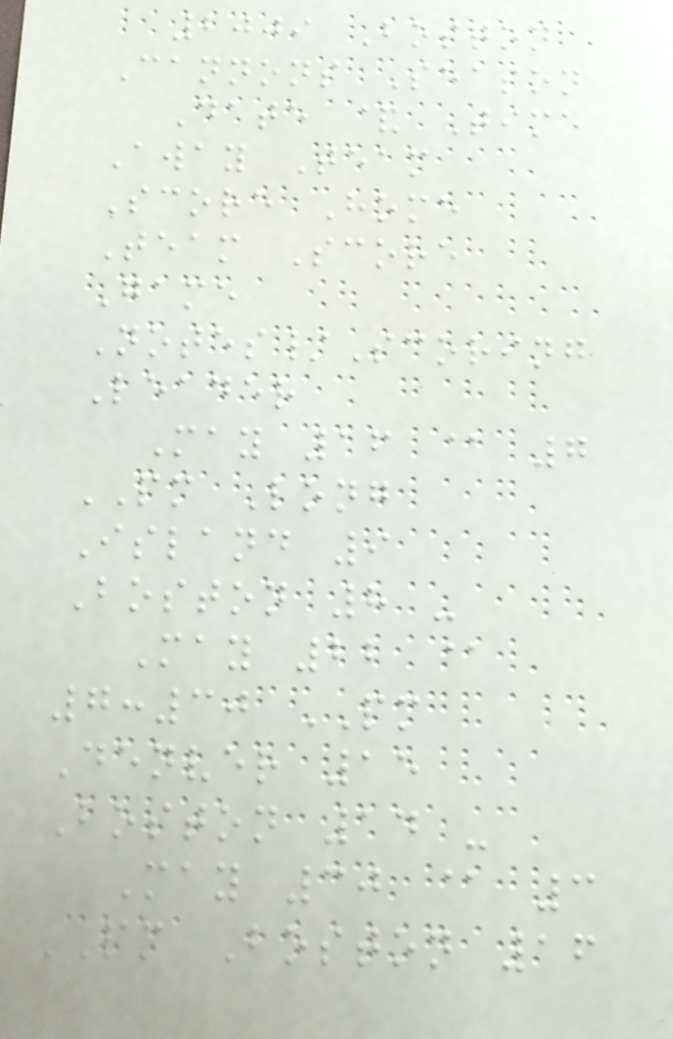2009 Boston
Cannons Season
Date & Time
Away Team
Score Home
Team Score
Game
Notes/Scoring
Leader
May 16 @ 7
PM Long
Island 9
Boston 8 -
May 22 @
7:30 PM
Denver 15
Boston 14 -
May 30 @ 3
PM Boston 16
